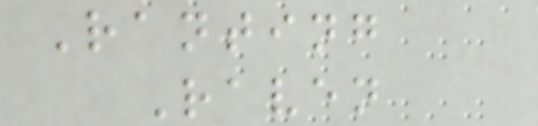Ranting
Raven
